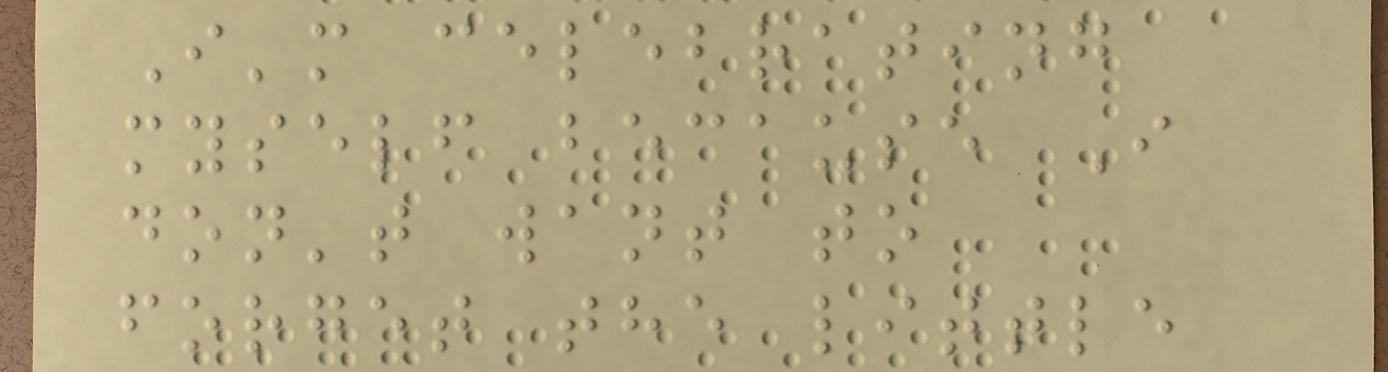I'm celebrating
myself because I
don't want to
forget the little
